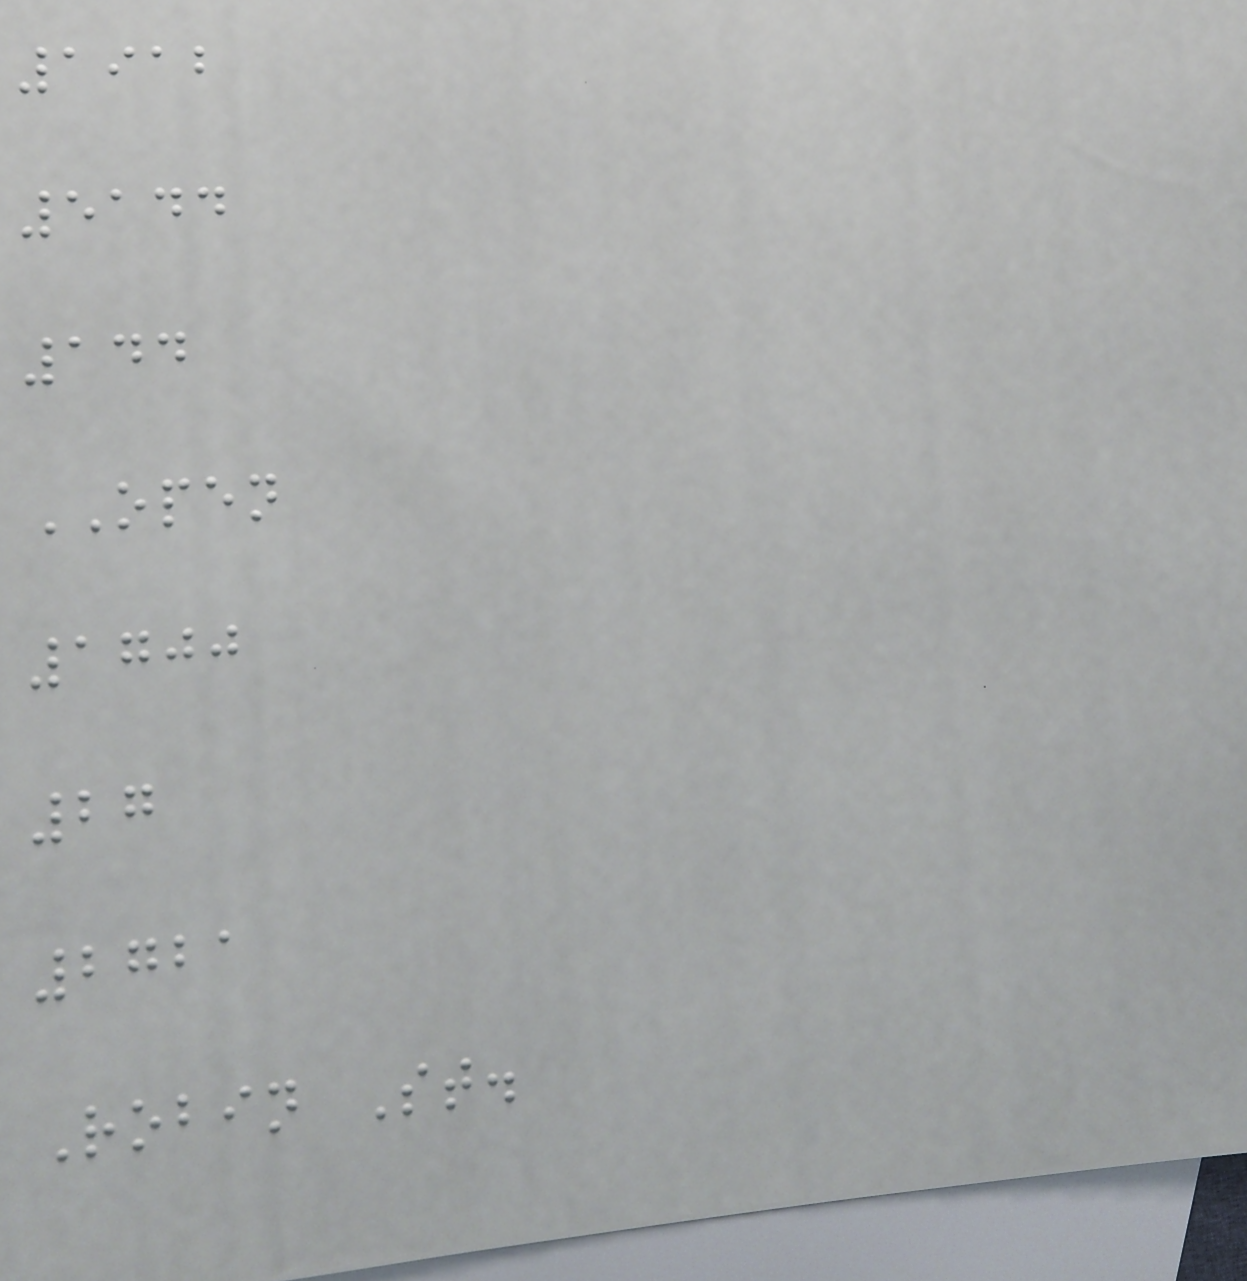1912
5144
144
OPEN
1700
27
2721
Robin St.
